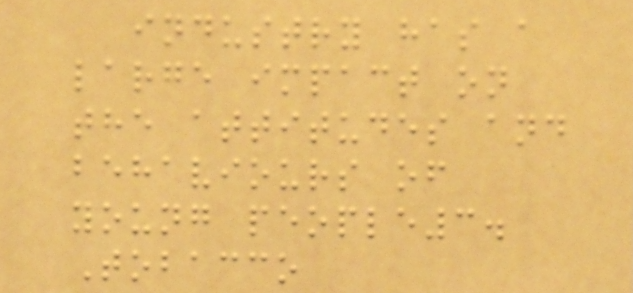industry has a
large impact on
the attitudes and
behaviours of
young people3.
Tobacco
